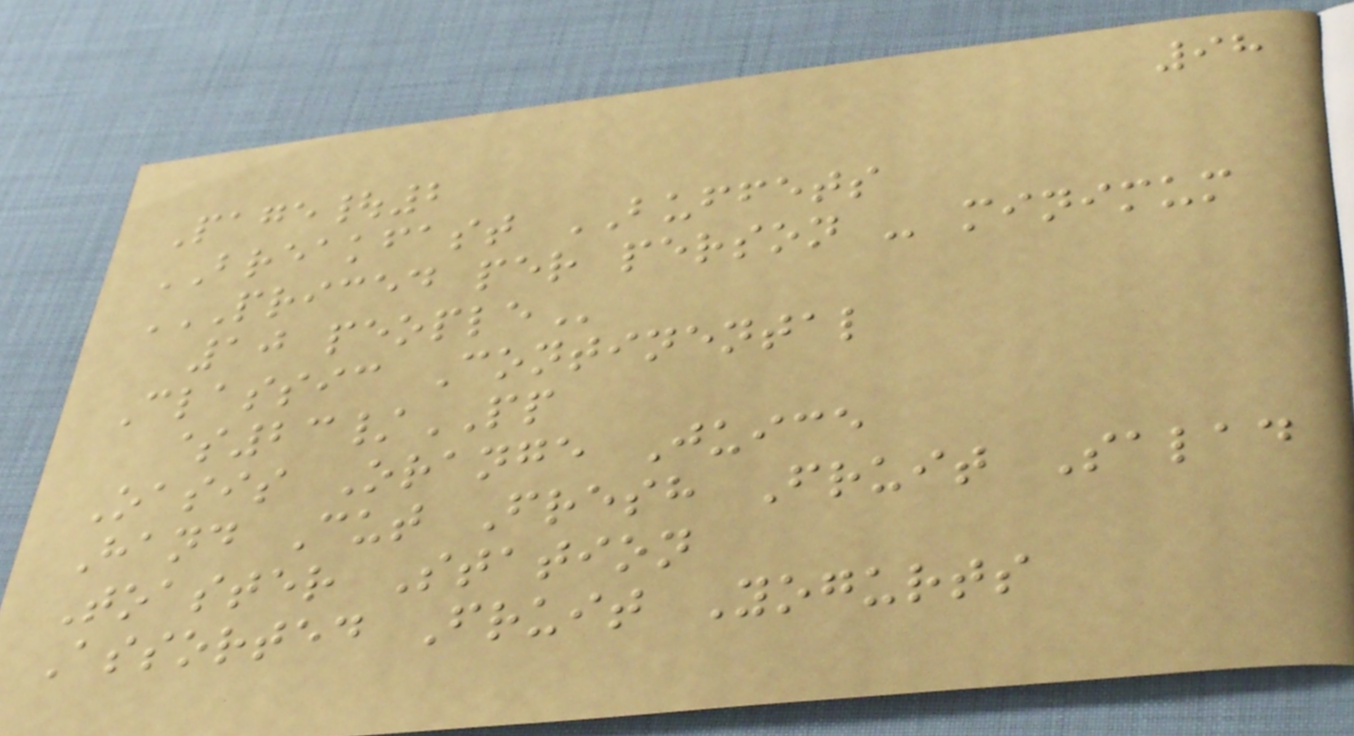98
Page|2
BREAKFAST BUFFETS
PRICED PER PERSON - MINIMUM
10 PEOPLE
Classic Continental
$23/PP
Oasis Orange Juice
Hand Cut Fresh Fruit Salad
Toaster Station
Assorted Fruit Yogurts
